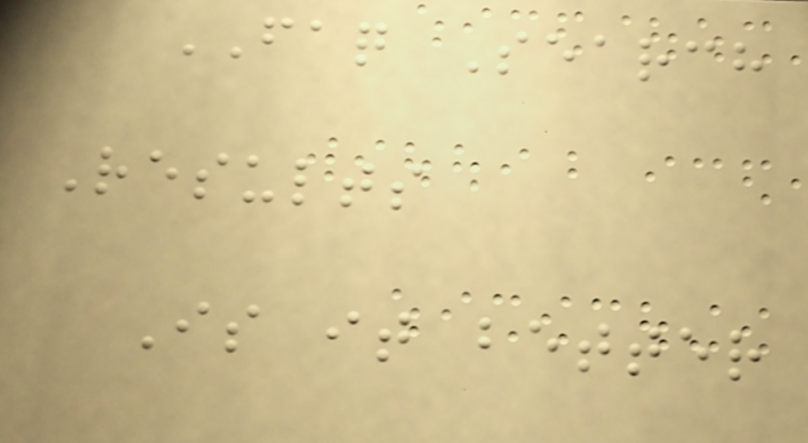FAQ Search
Results
Is it better
